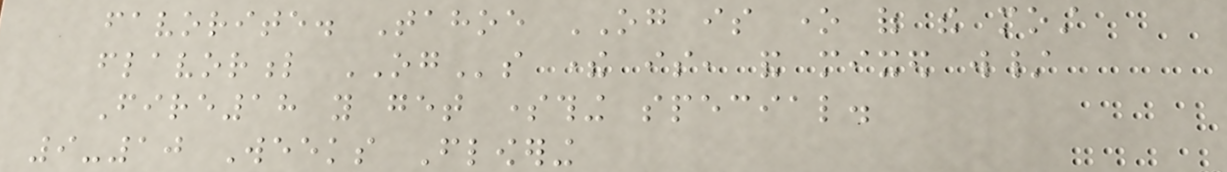favorite. Tahoe OG is one of the most
flavorful OGs there is, and mixed w/
Fire18 you get something special.
9-10 Weeks Flowering
